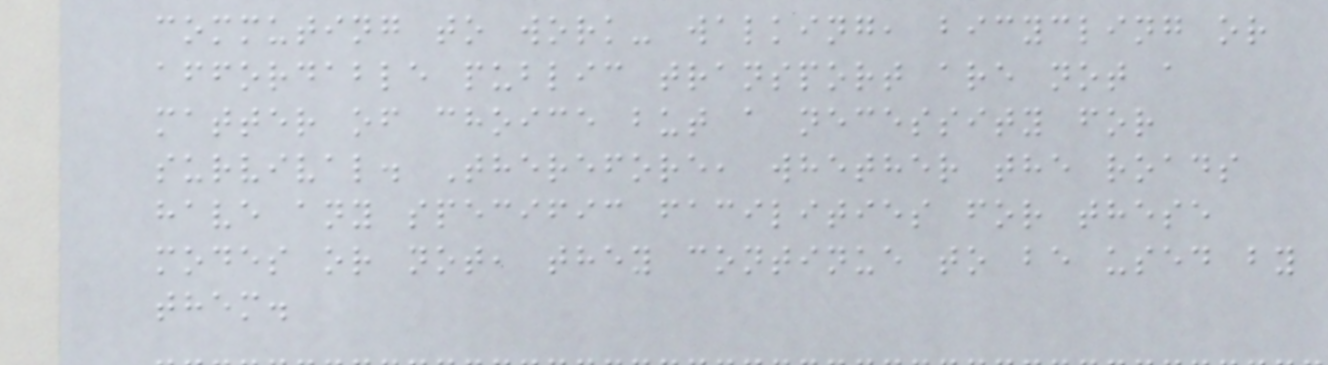commuting to work- walking, bicycling or
affordable public transport are not a
matter of choice but a necessity for
survival. Therefore, whether the roads
have any specific facilities for these
modes or not, they continue to be used by
them.
